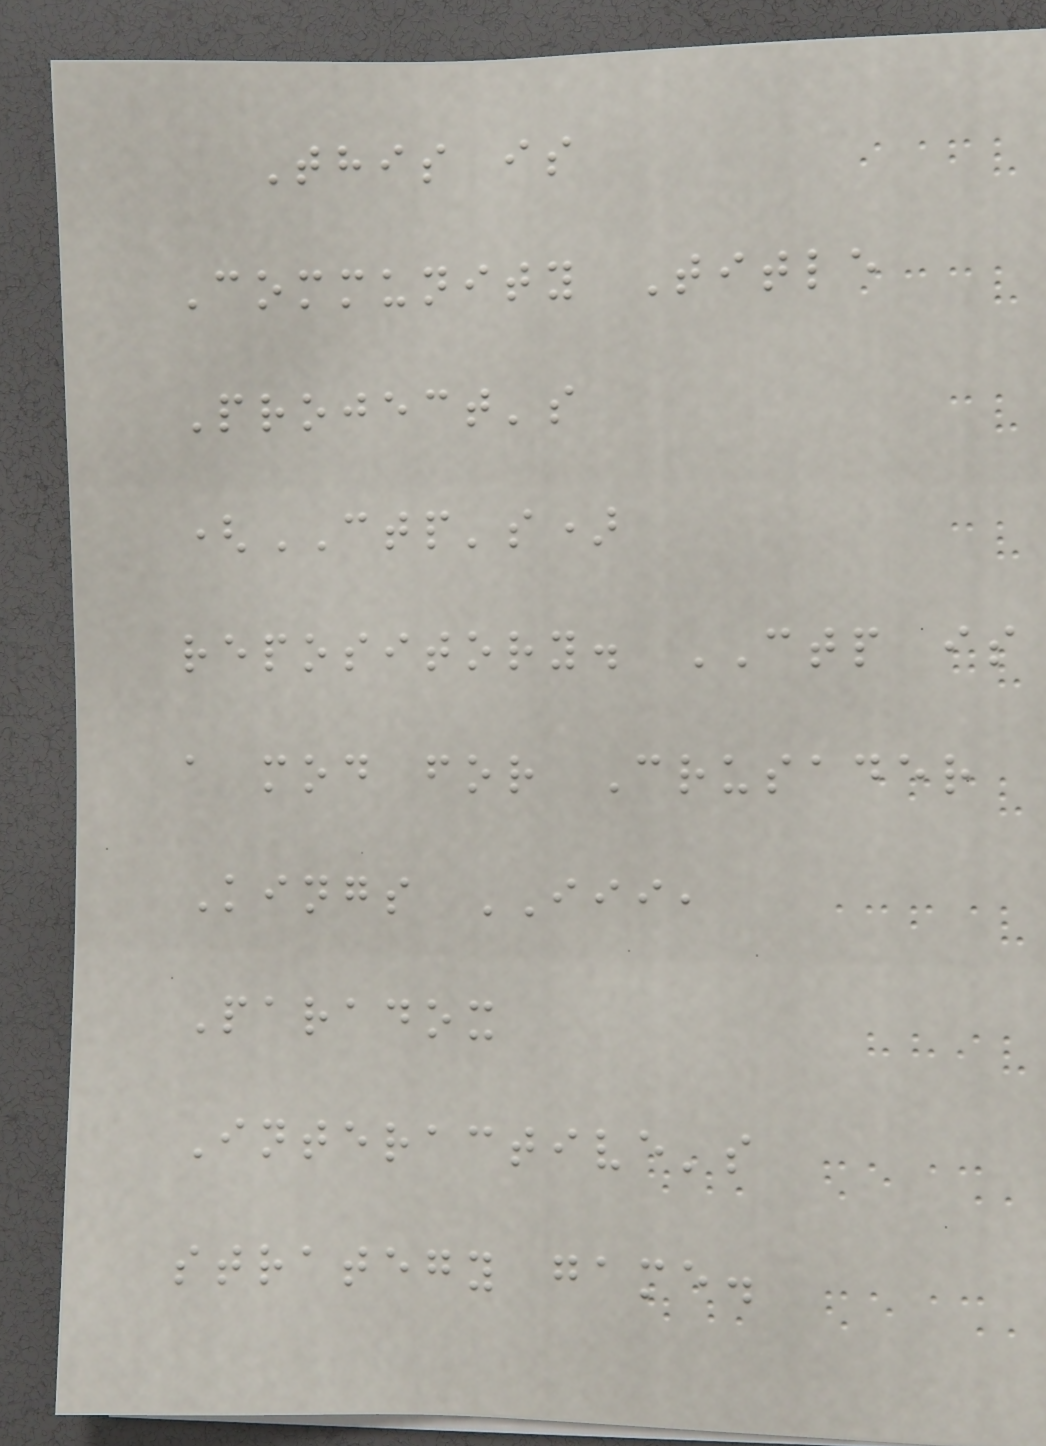This is
Community Title
Project's
(CTP's)
repository. CTP is
a mod for Crusader
Kings III,
Paradox
Interactive's
strategy game.
